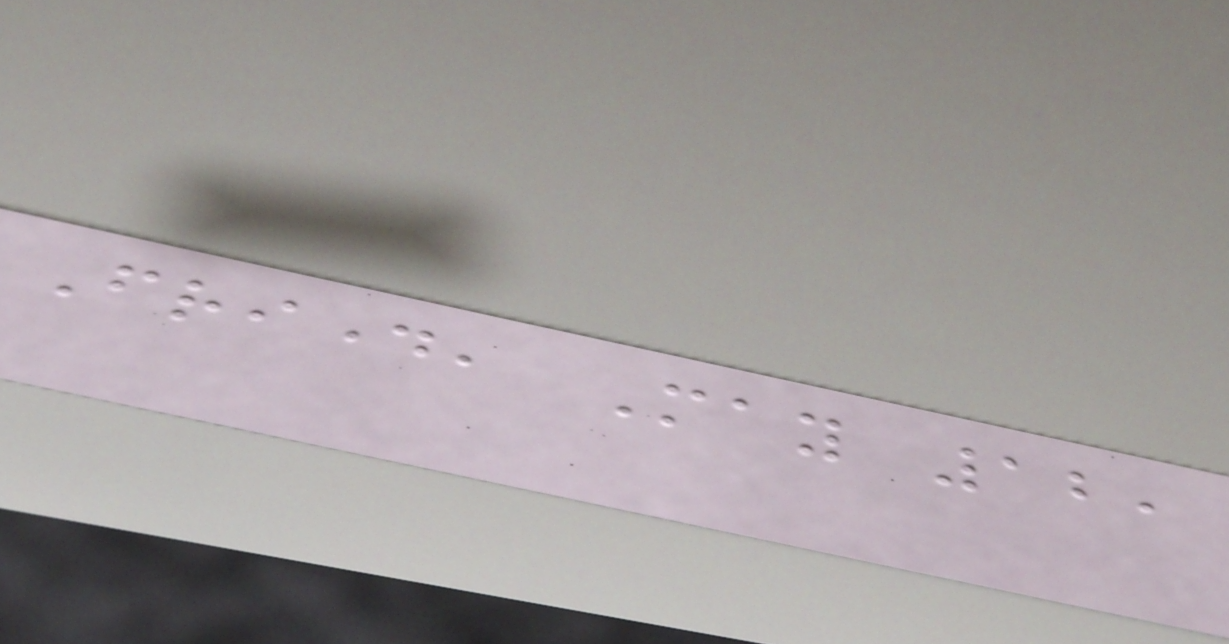Friday, May 12,
